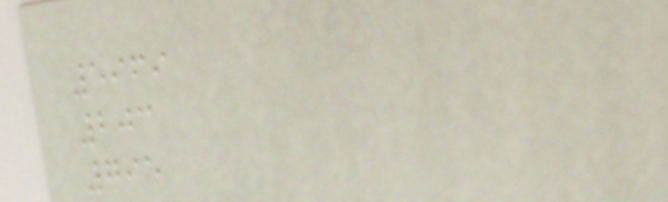5969
203
795
